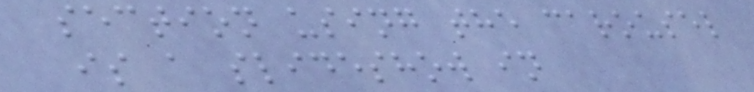section using the carousel
is a slideshow in
